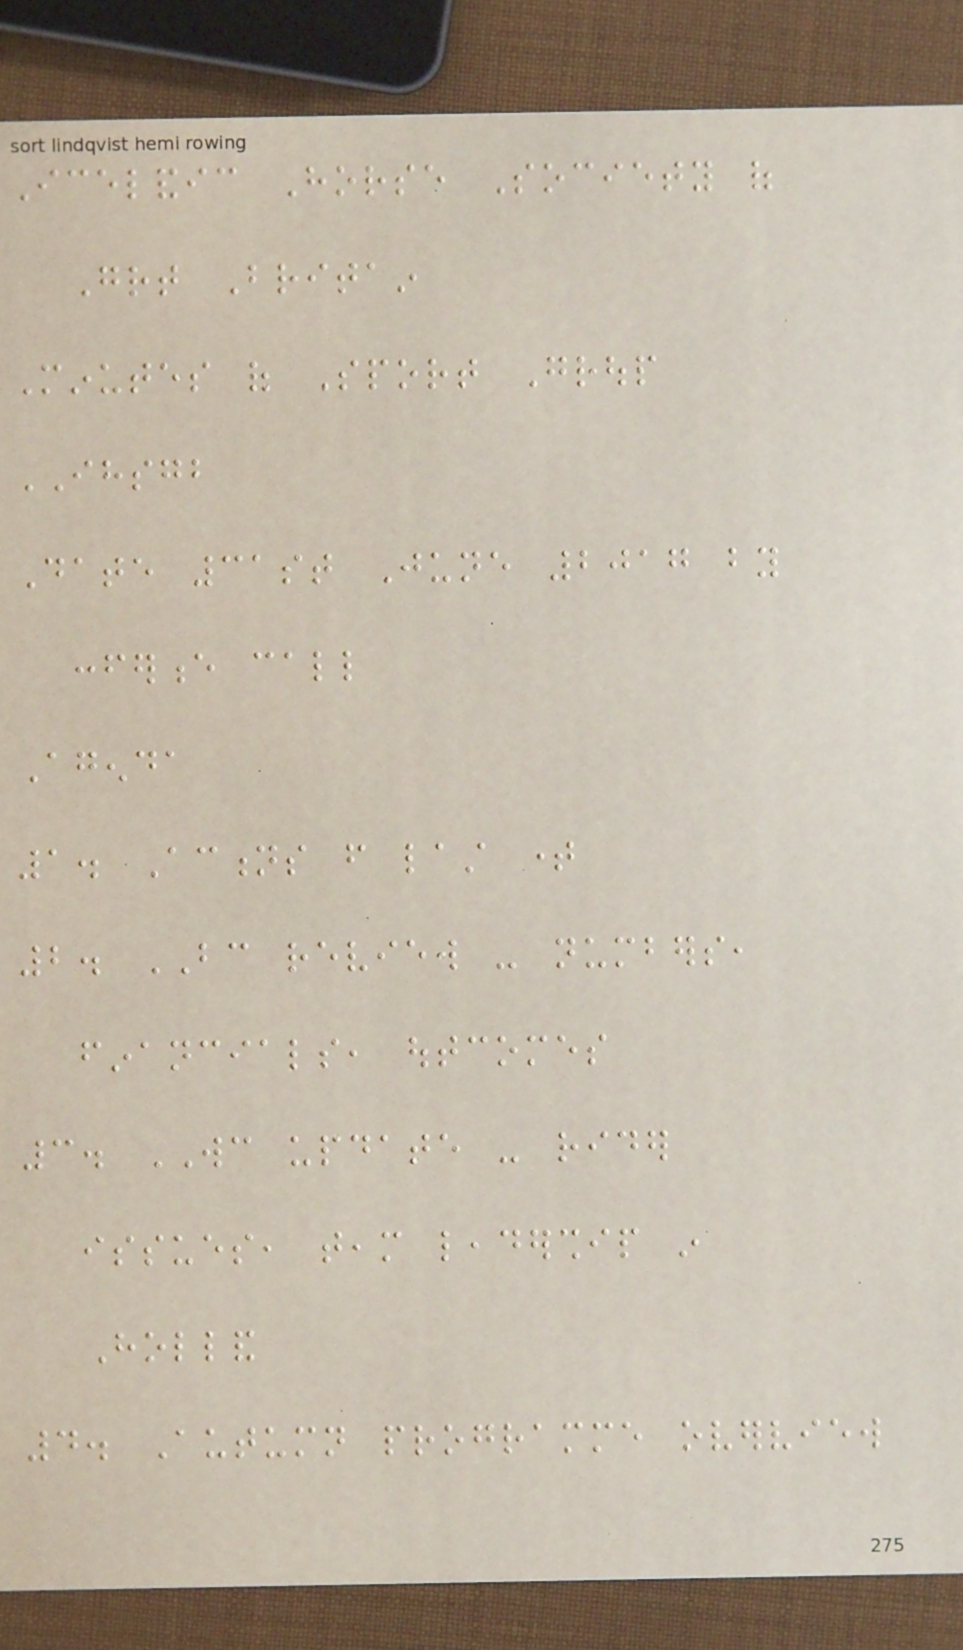Icelandic Horse Society of
Great Britain
Minutes of Sport Group
IHSGB
Date 31st June 2017 by
conference call
Agenda
1. Actions from last time
2. BC review - numbers,
financials, outcomes
3. WC update - rider
issues, team leadership in
Holland
4. Autumn programme overview
